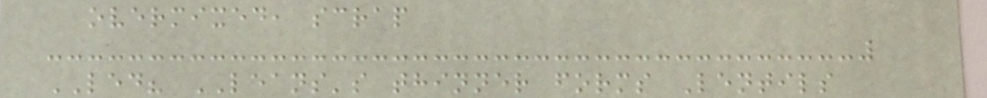overmixed, scrap
LED? LEANS's thinner forms Lentils
